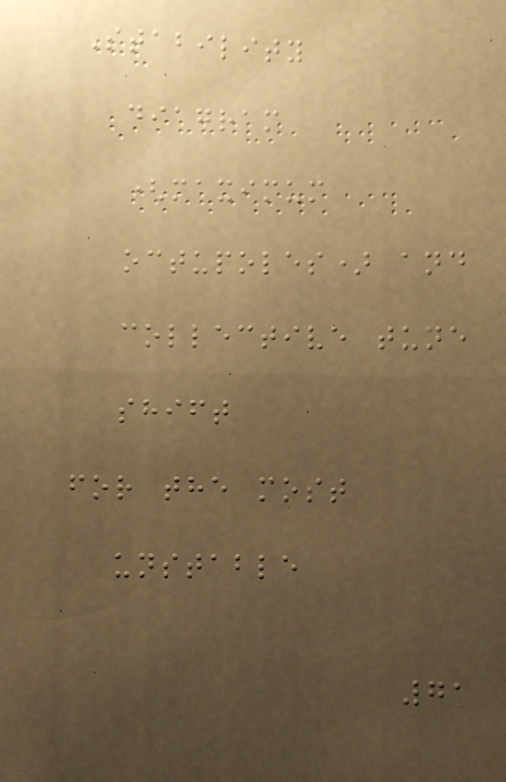Stability
diagram
(maximum
octupoles) and
collective tune
shift
for the most
unstable
71
